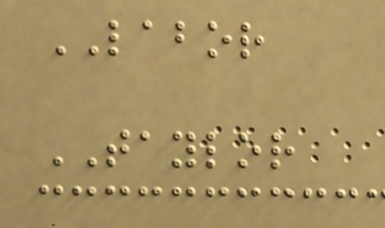LABOR
TAYLOR
